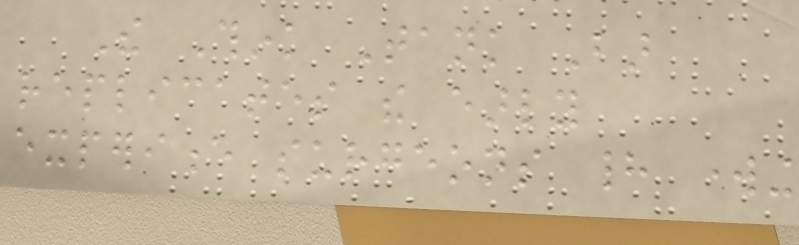The Think Tank Bar
replicates the early
experience surgeons had working
